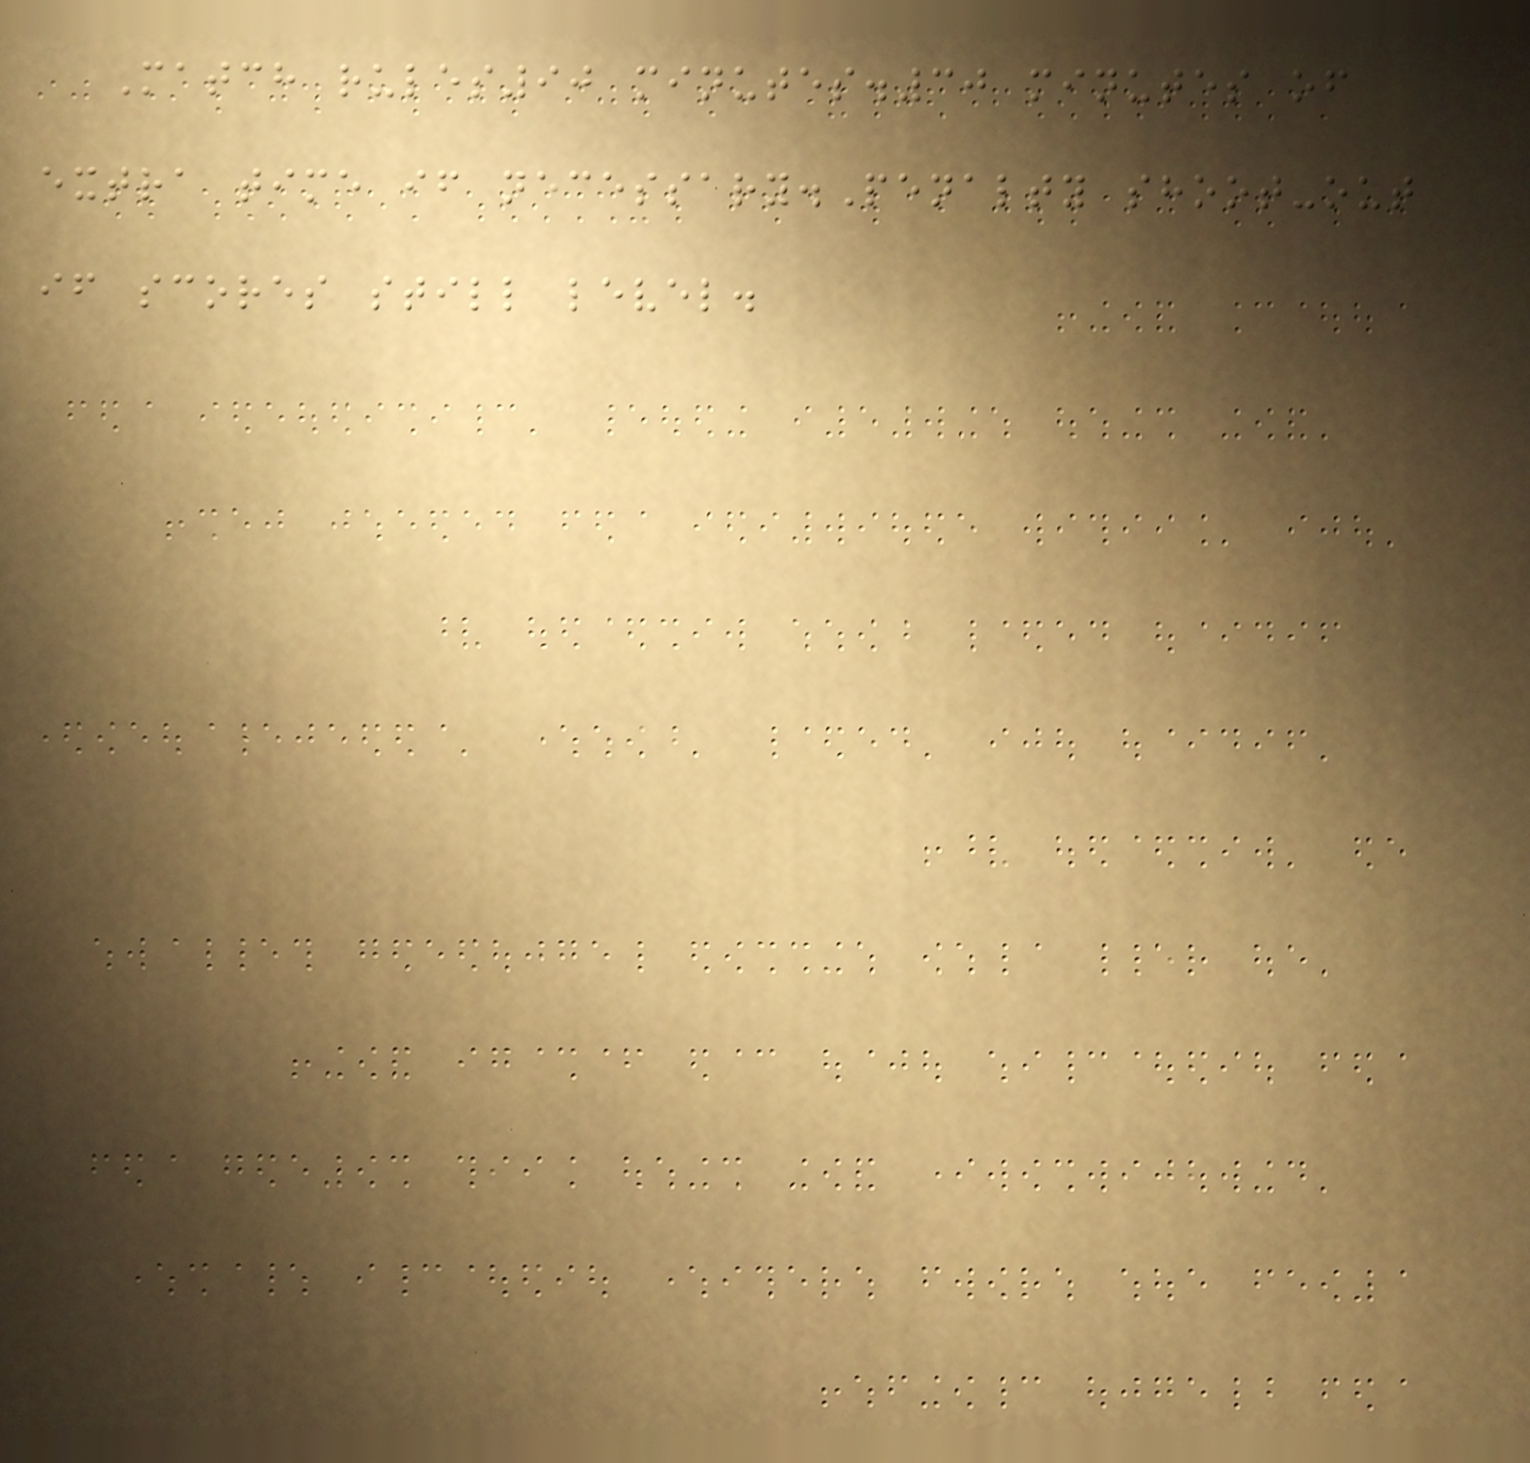Match rules90 minutes.30 minutes of
extra time if necessary.Penalty shoot-out
if scores still level.
